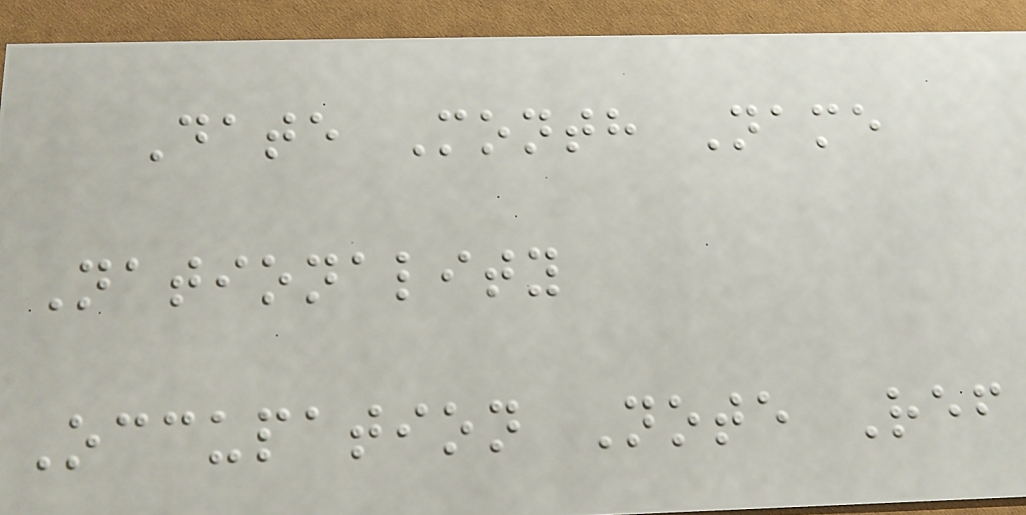Date Month Name
Nationality
Occupation Note Ref
